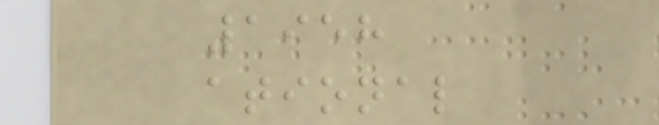1958
ational
